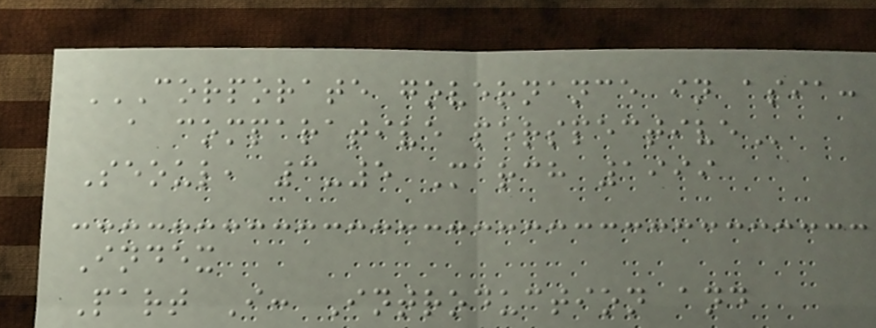CORPORATE GOVERNANCE IN ASIA:
A COMPARATIVE PERSPECTIVE
Seoul, 3-5 March 1999
Index
Part I: Introduction and
